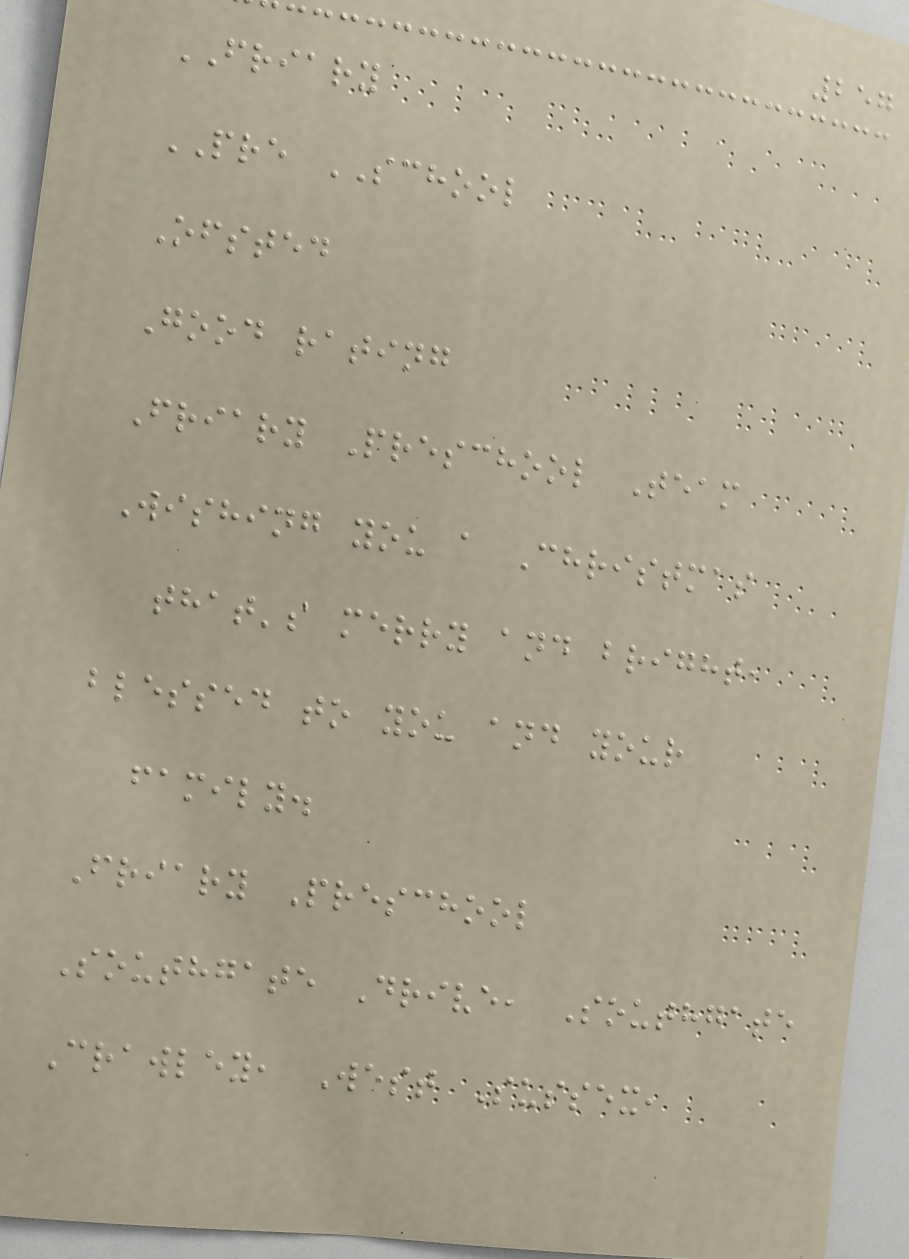257
FRIARY
PRE SCHOOL
Ofsted
Good rating
Friary Preschool Team
Wishing you a Christmas
that's merry and bright,
blessed to you and your
family.
Friary Preschool
Southgate Drive, Southgate
Crawley, West Sussex,
